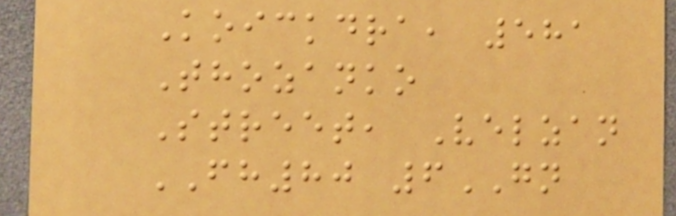Koickdra, 581
Thozanko
Street, Velzan
FH80 6GN
